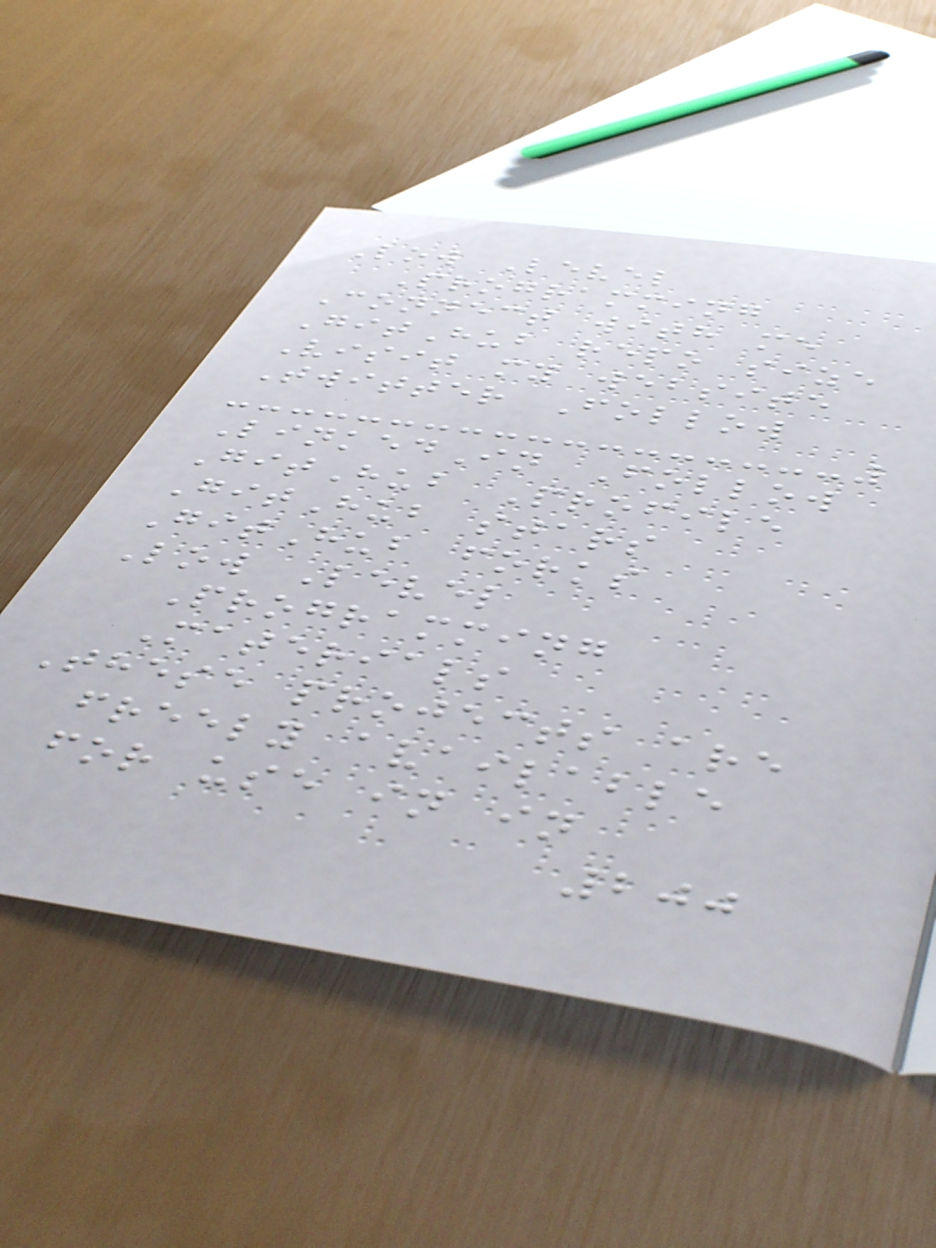Low Level
Programming
Connect with me
GitHub repo size
Visit my website
Twitter Follow
LinkedIn Follow
GitHub Profile
GitHub stars
GitHub forks
Low Level
Programming
Materials
These projects are
freely available
for use in in
200
